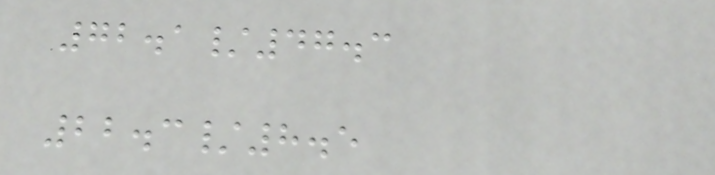72.1/47.3
22.3/8.5
